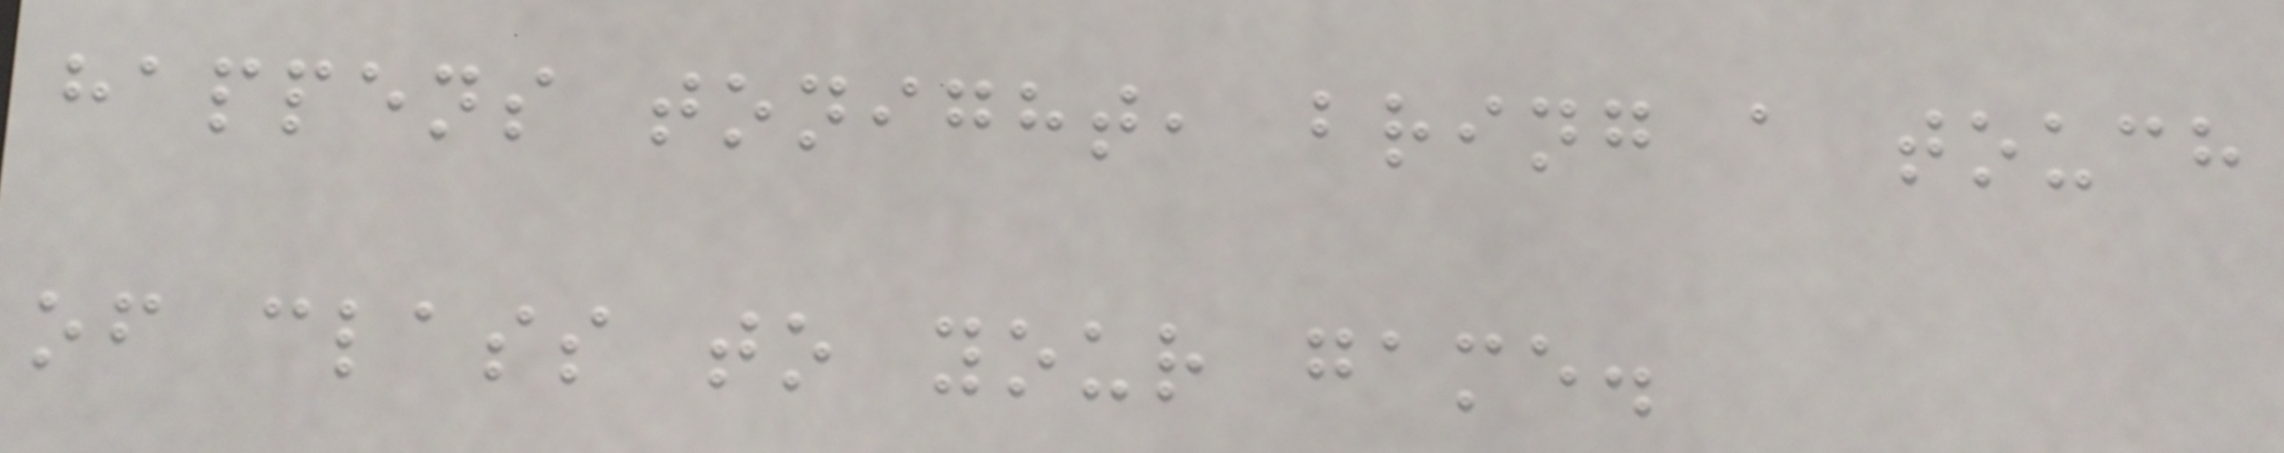happens tonight, bring a touch
of class to your game.
